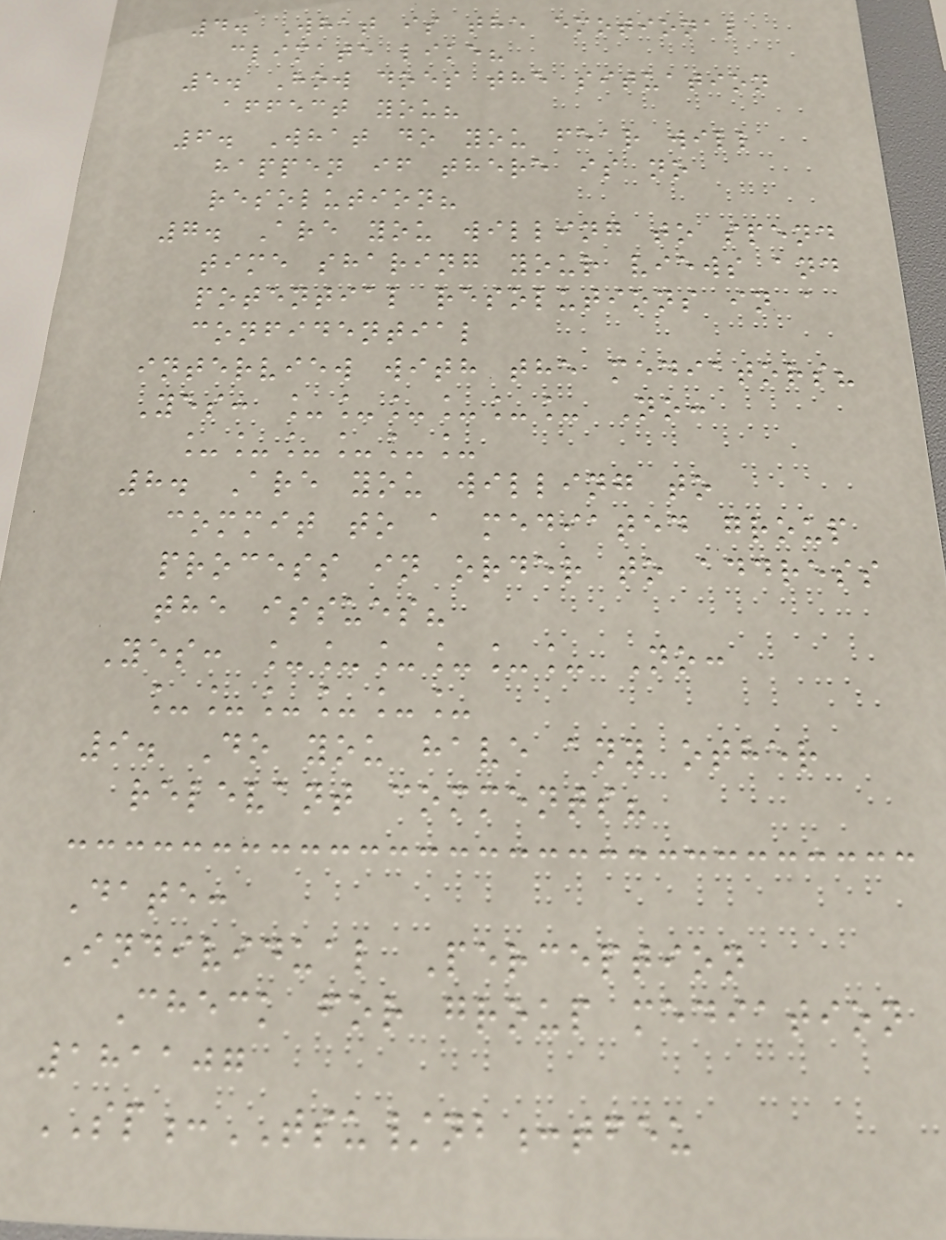4. What is the emotional
climate like?
5. How does the situation
affect you?
6. What do you fear will
happen if there is no
resolution?
7. Are you willing to spend
time sharing your views and
potential resolutions in a
confidential
interview with the mediators?
Yes: ______ No:
______
8. Are you willing to
commit to a mediated group
process in order to address
the issues?
Yes: ______ No:
______
9. Do you have any other
relevant comments?
Date:
Individual Perception
Check for group mediation
181107
SP:TSU/nb:tfeu
